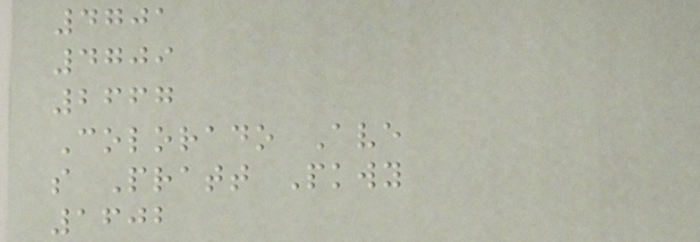4701
4709
2667
Colorado Ave
s Pratt Pkwy
1602
